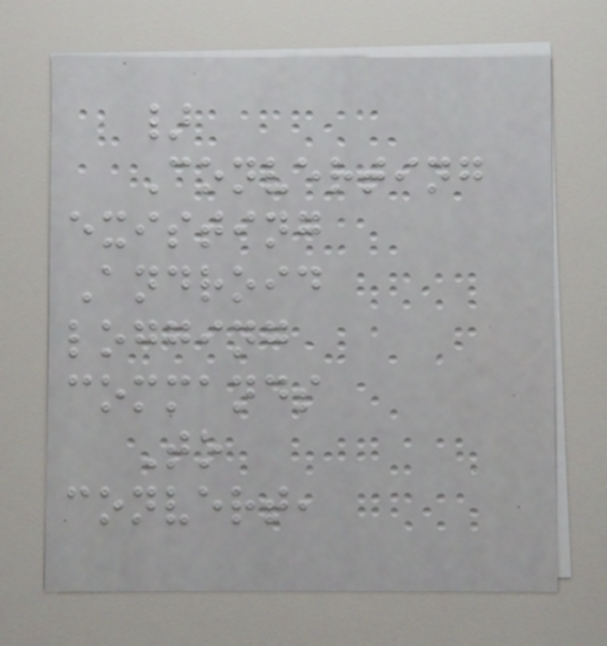}
Converting
existing
Android
logging
commands
To
convert,
